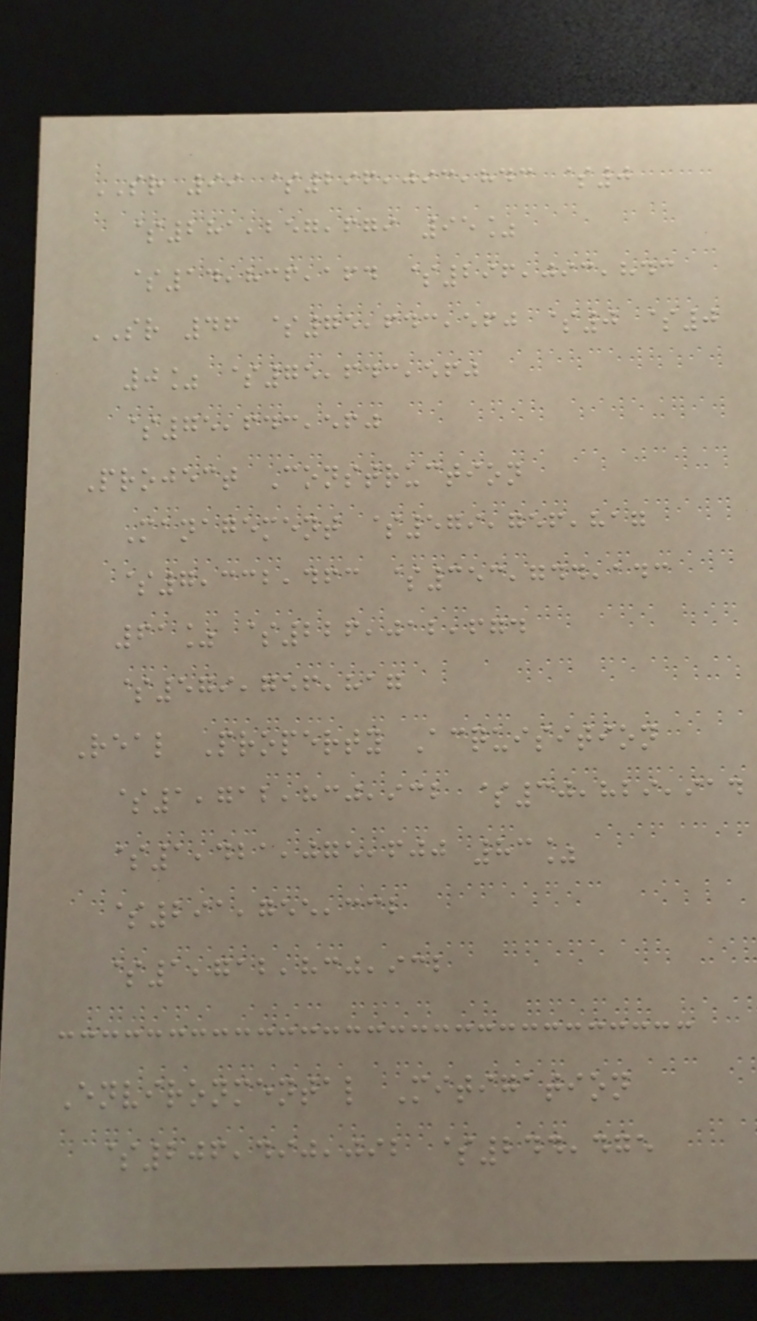SR 99 $296,093,843 $0
$281,257,679 95%
$14,836,164 $296,093,843
SR 46 $75,643,560 $0 $0
0% $75,643,560
$75,643,560
Project Construction
Management $579,756,817
$7,332,463 $353,744,143
61% $226,012,674
$579,756,817
Real Property Acquisition
$1,712,830,932 $30,829,914
$1,421,075,600 83%
$291,755,332
$1,712,830,932
Environmental Mitigation
$206,490,092 $244,475
